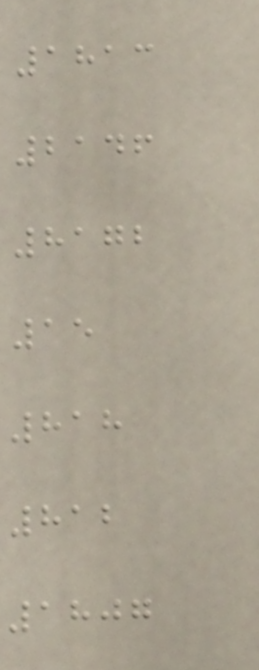1813
2146
8172
15
818
812
1807
